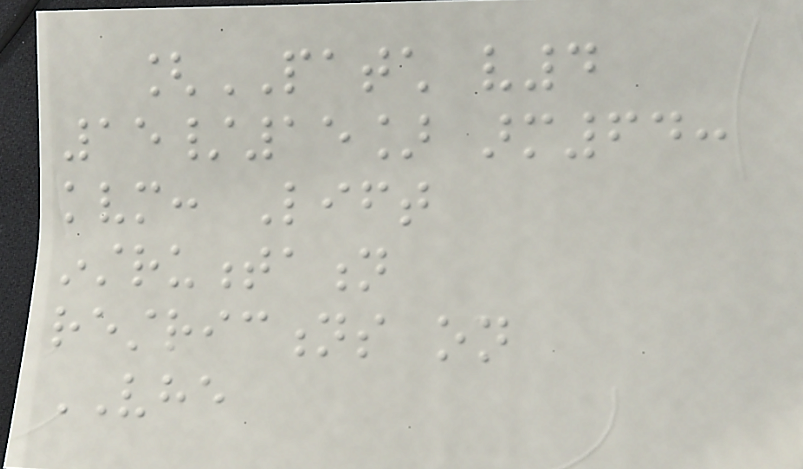[PATCH v4
15/15] arm64:
kvm: Lift
instrumentation
restrictions on
VHE
